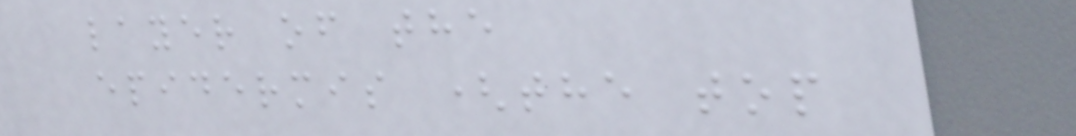layer of the
epidermis (the top
